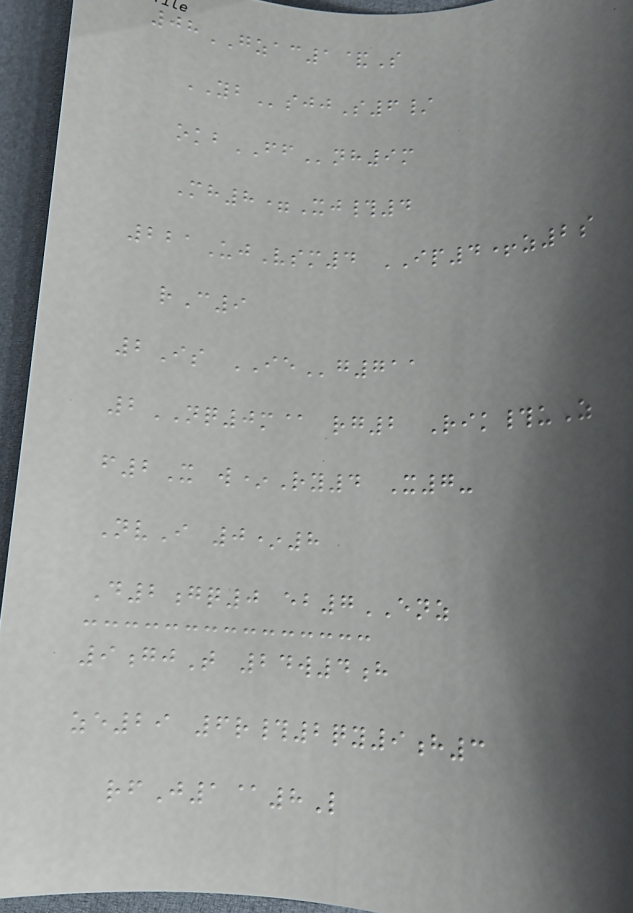08GZAC1&S
YBsjjS6/
okbFFnh9m
Mh8=Xj#4
221UjVsm4 IP4+z2s
rC9
2Is IEg711
2NQ0m@ rg2 Rik#uZ
f2X w*Ry4 X7-
NvI 0*8
D2gq0 eb7ENZ
9gjT 24w4h
ze29 6r#2qy9h3
rfJ1@8L
